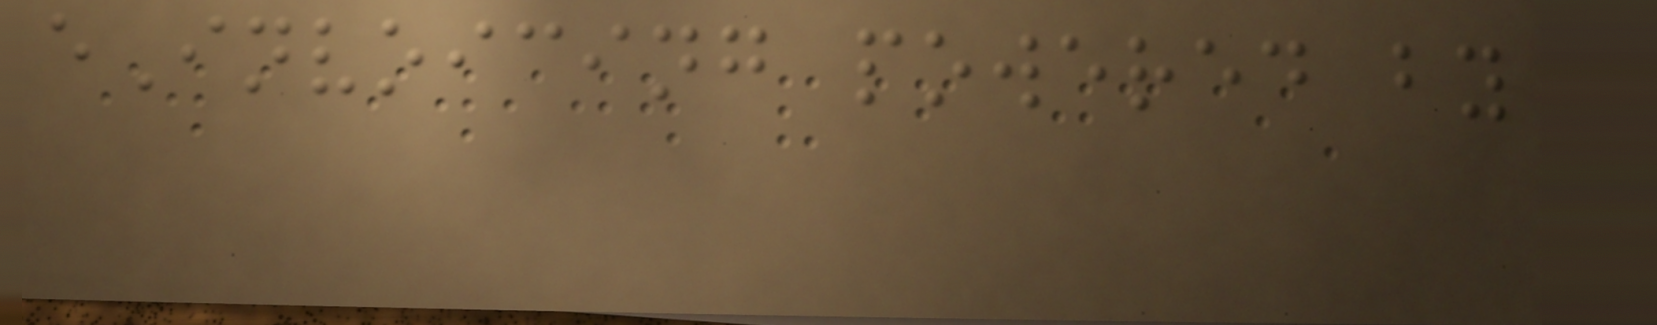eInvoicing powered by
